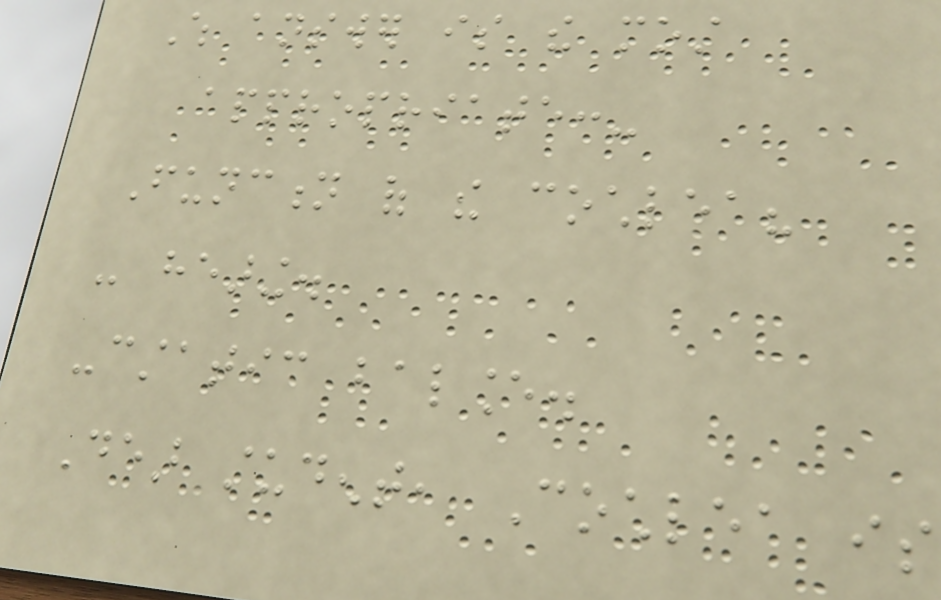Which answer is the most
appropriate:-
Function of the cochlea?
- hearing.
-cstatic balance.
Dear student, Cochlea is
